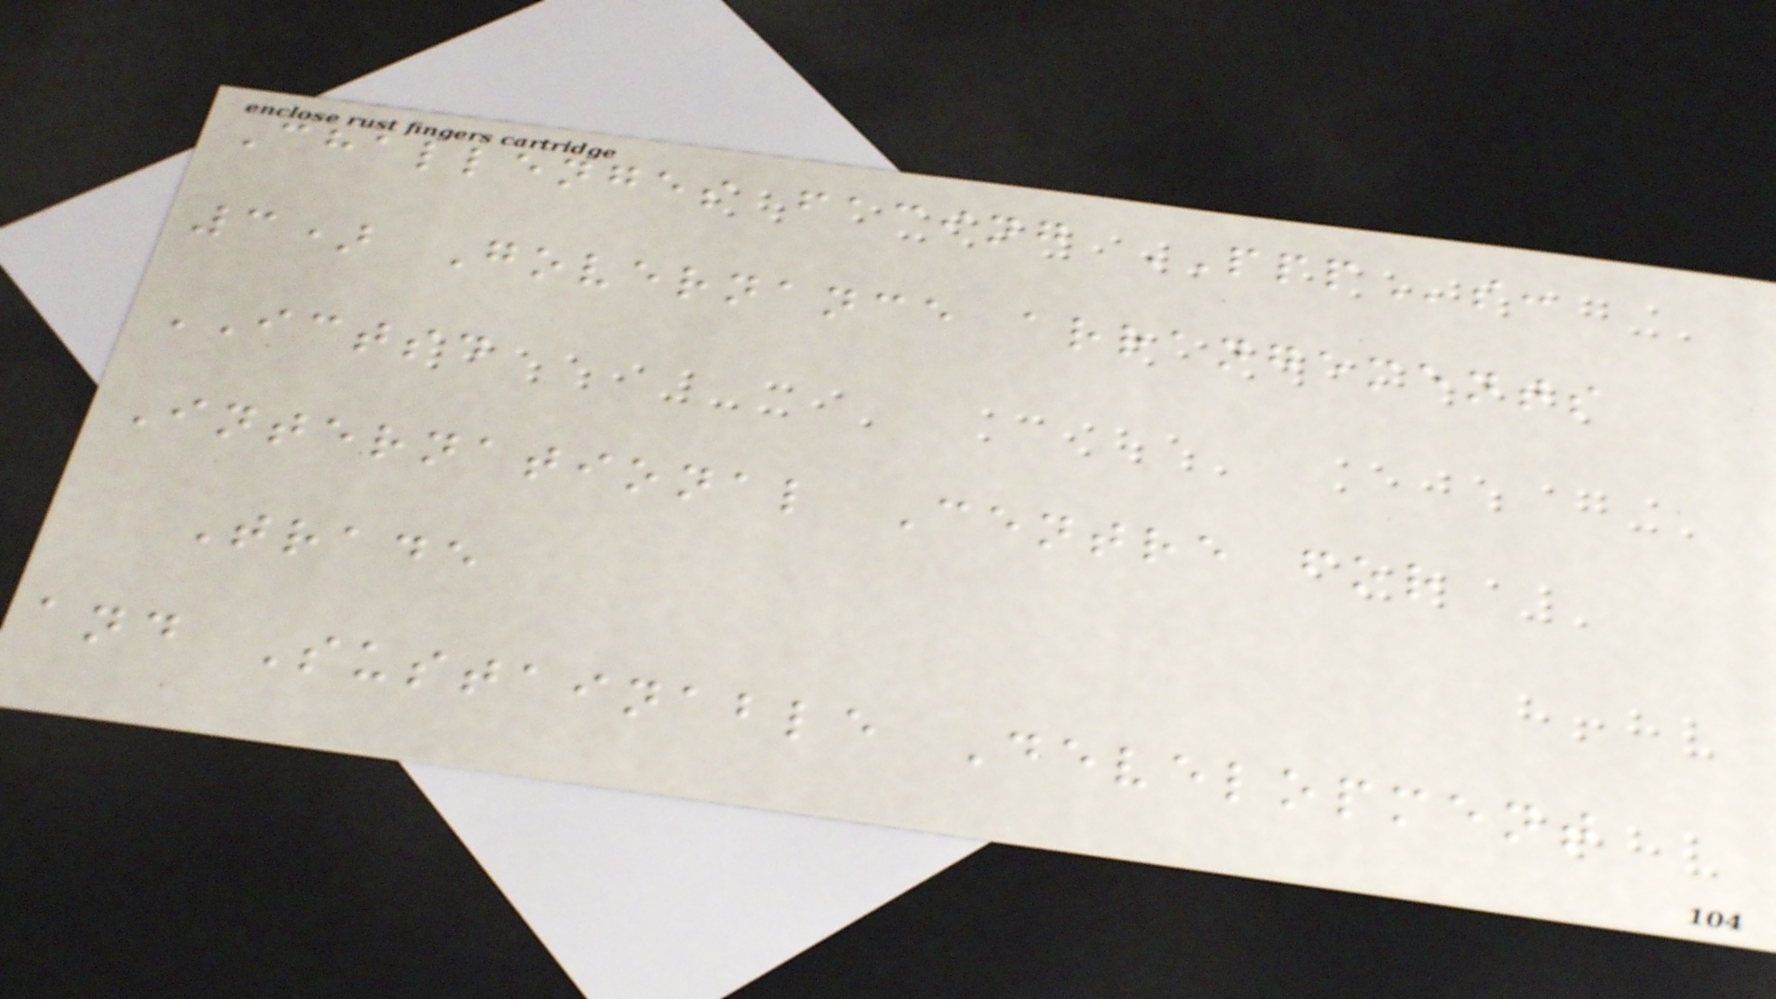Challenges facing PPPs:
3) Governance arrangements
ICTSD
International Centre for
Trade
and Sustainable Development
